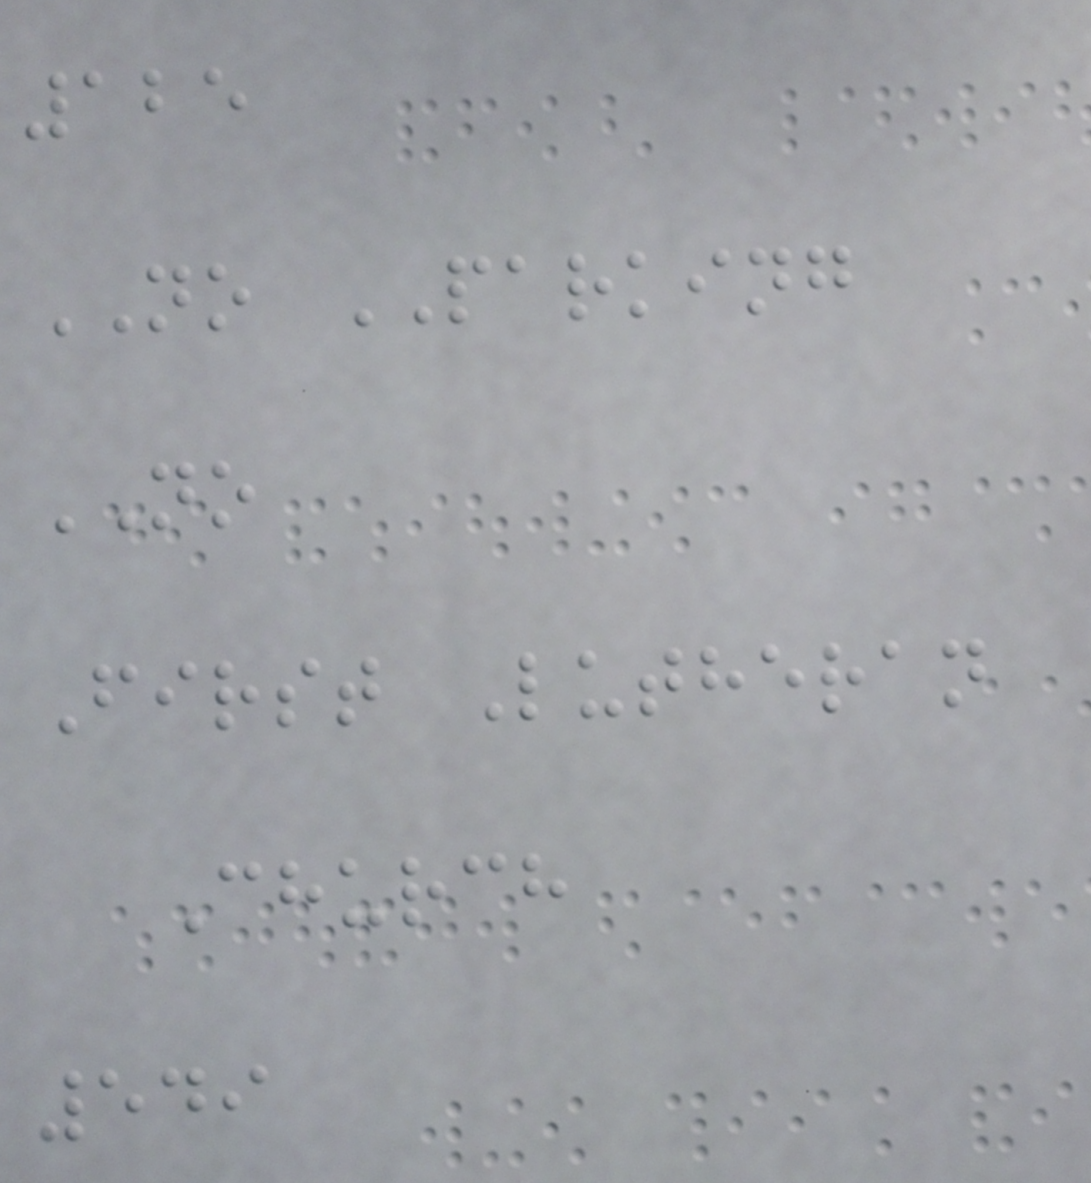125
NO PARKING
NO
First Lutheran
Church
549
